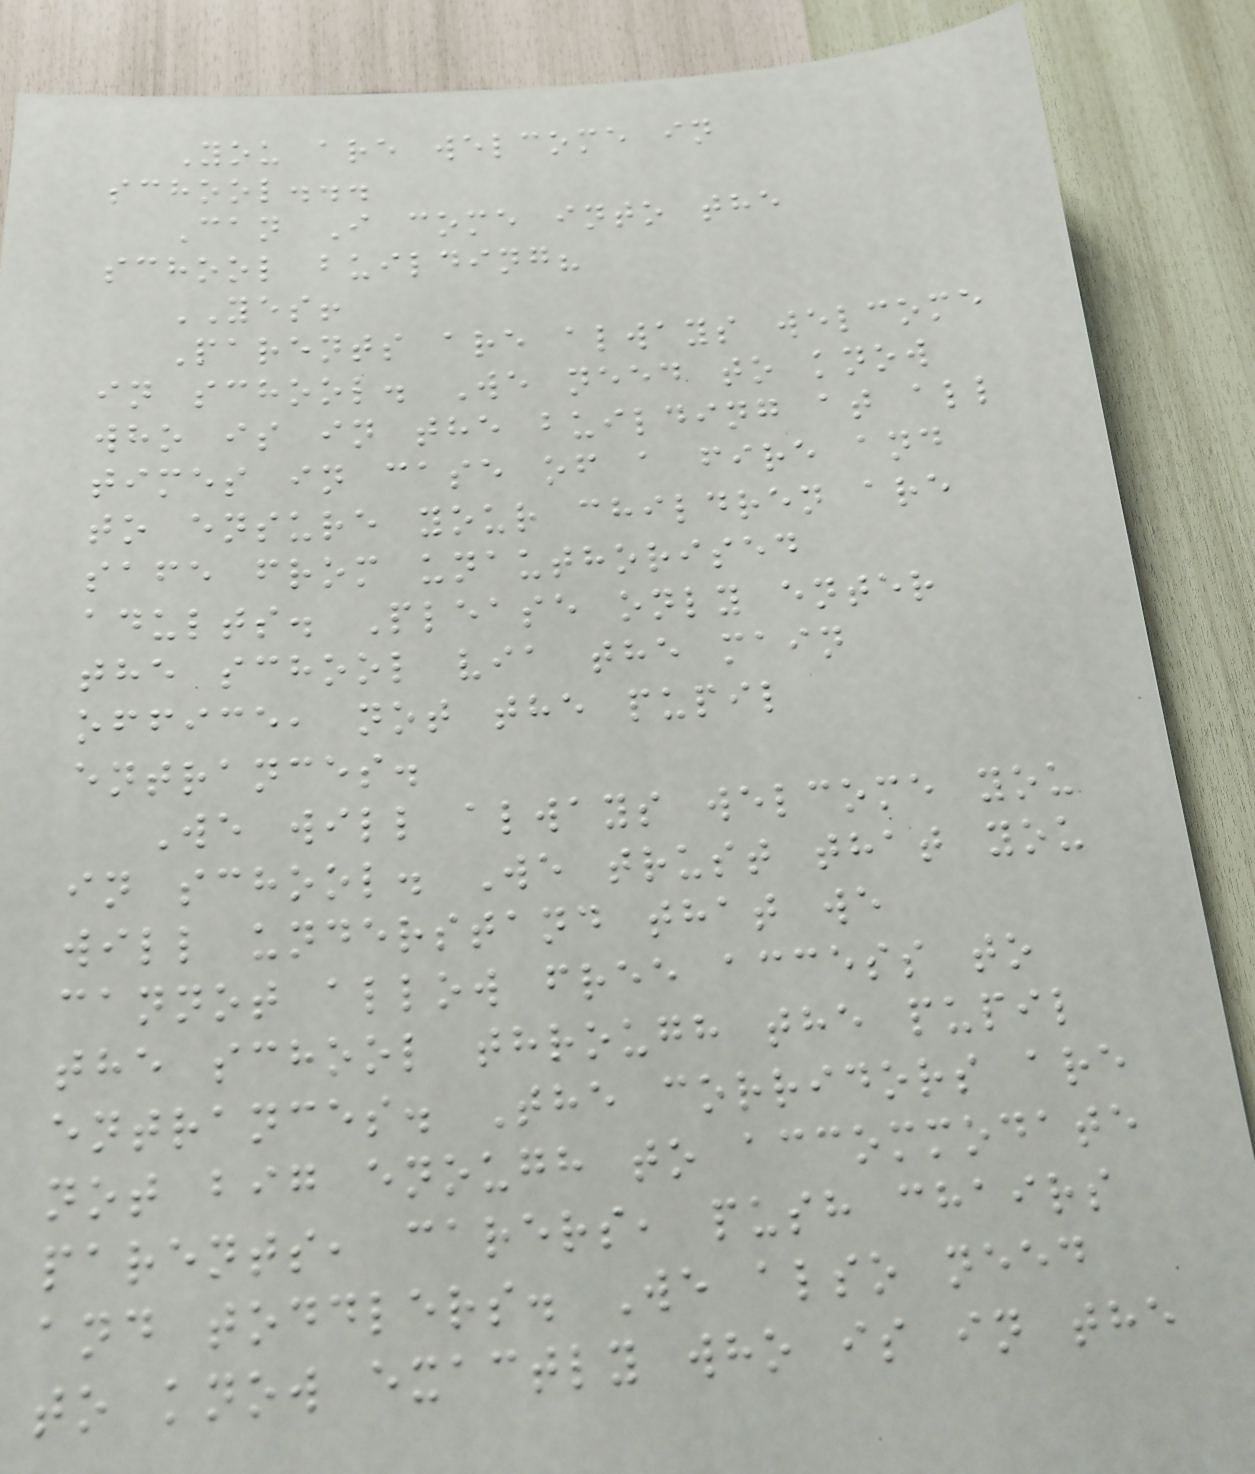You are welcome in
school...
Can I come into the
school building?
YES!
Parents are always welcome
in school. We need to know
who is in the building at all
times in case of a fire and
to ensure your children are
safe from unauthorised
adults. Please only enter
the school via the main
office, not the pupil
entrances.
We will always welcome you
in school. We trust that you
will understand that we
cannot allow free access to
the school through the pupil
entrances. The corridors are
not big enough to accommodate
parents, carers, push chairs
and toddlers. We also need
to know exactly who is in the
